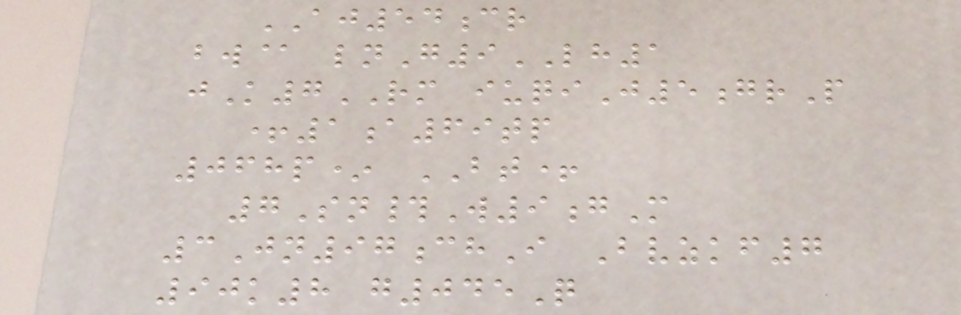AJ54cr
bw@ lnG9LH1
jK7RM iuqiJ5grP
+1a69tp
068p* BT+
7Sn#W9gM
3Jn97chI Bvzkf7
90k8 g045Q
